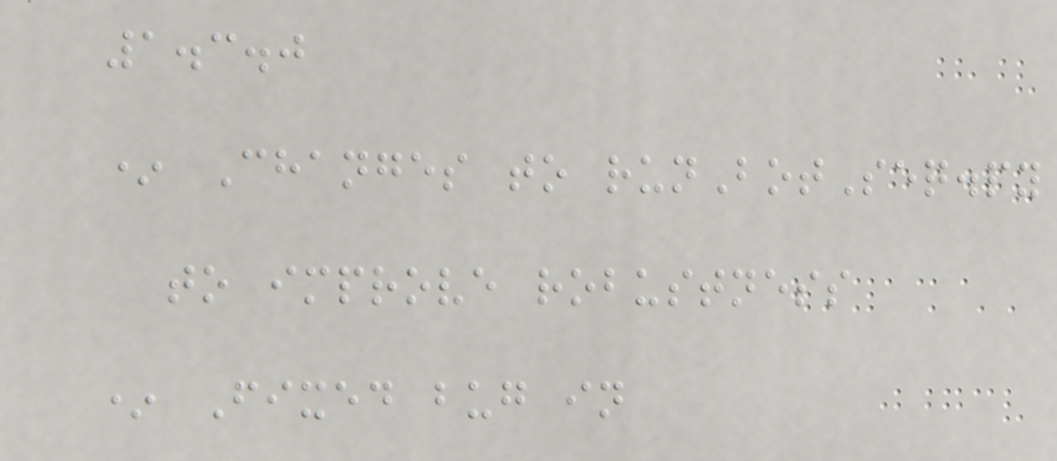1.3.0
* Changes to runBotSeq.py
to improve robustness
* Fixed bug in
